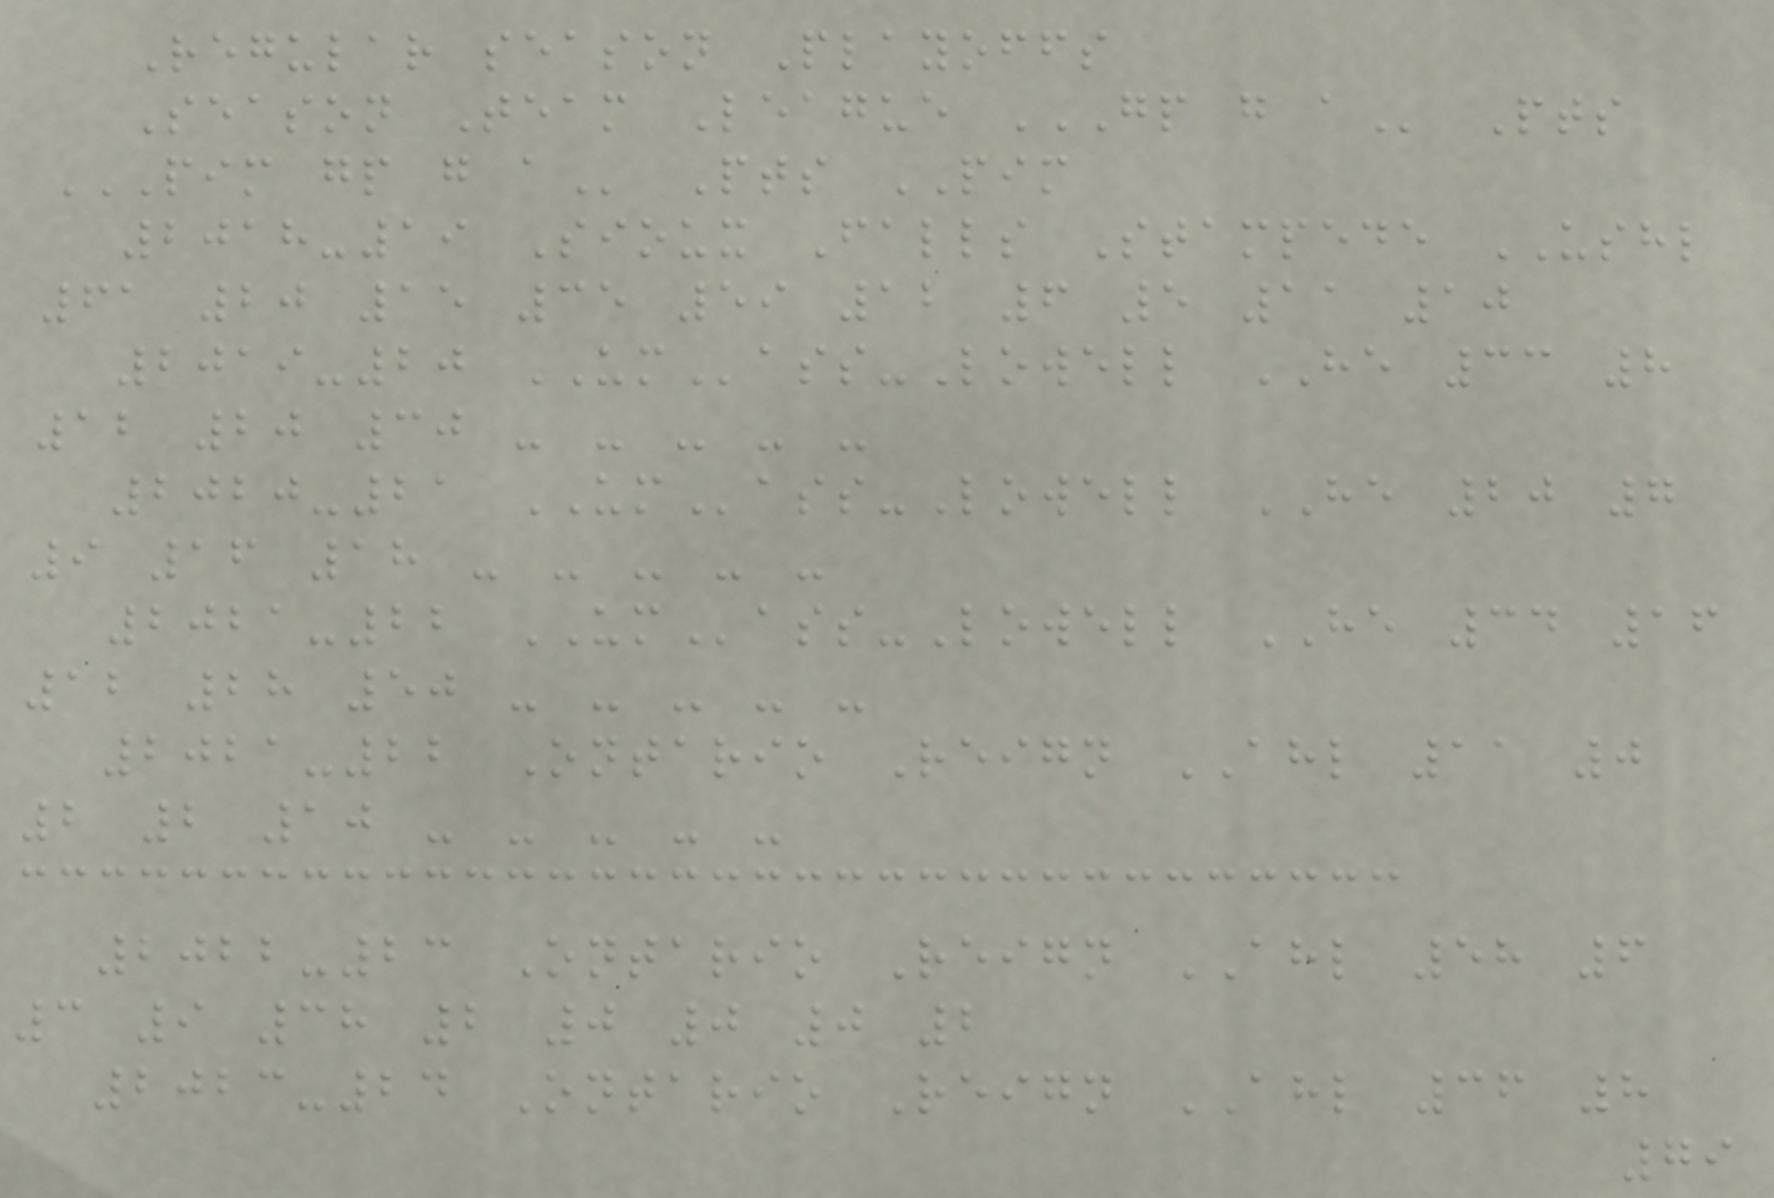Regular season Playoffs
Season Team League GP G A Pts
PIM GP G A Pts PIM
2018-19 Sioux Falls Stampede USHL
61 20 15 35 59 12 6 5 11 10
2019-20 UMass-Lowell HE 33 8
12 20 30 - - - - -
2020-21 UMass-Lowell HE 20 7
9 16 18 - - - - -
2021-22 UMass-Lowell HE 34 16
12 28 50 - - - - -
2021-22 Ontario Reign AHL 11 0
2 2 10 - - - - -
2022-23 Ontario Reign AHL 58 6
3 9 38 2 0 0 0 2
2023-24 Ontario Reign AHL 36 8
79
